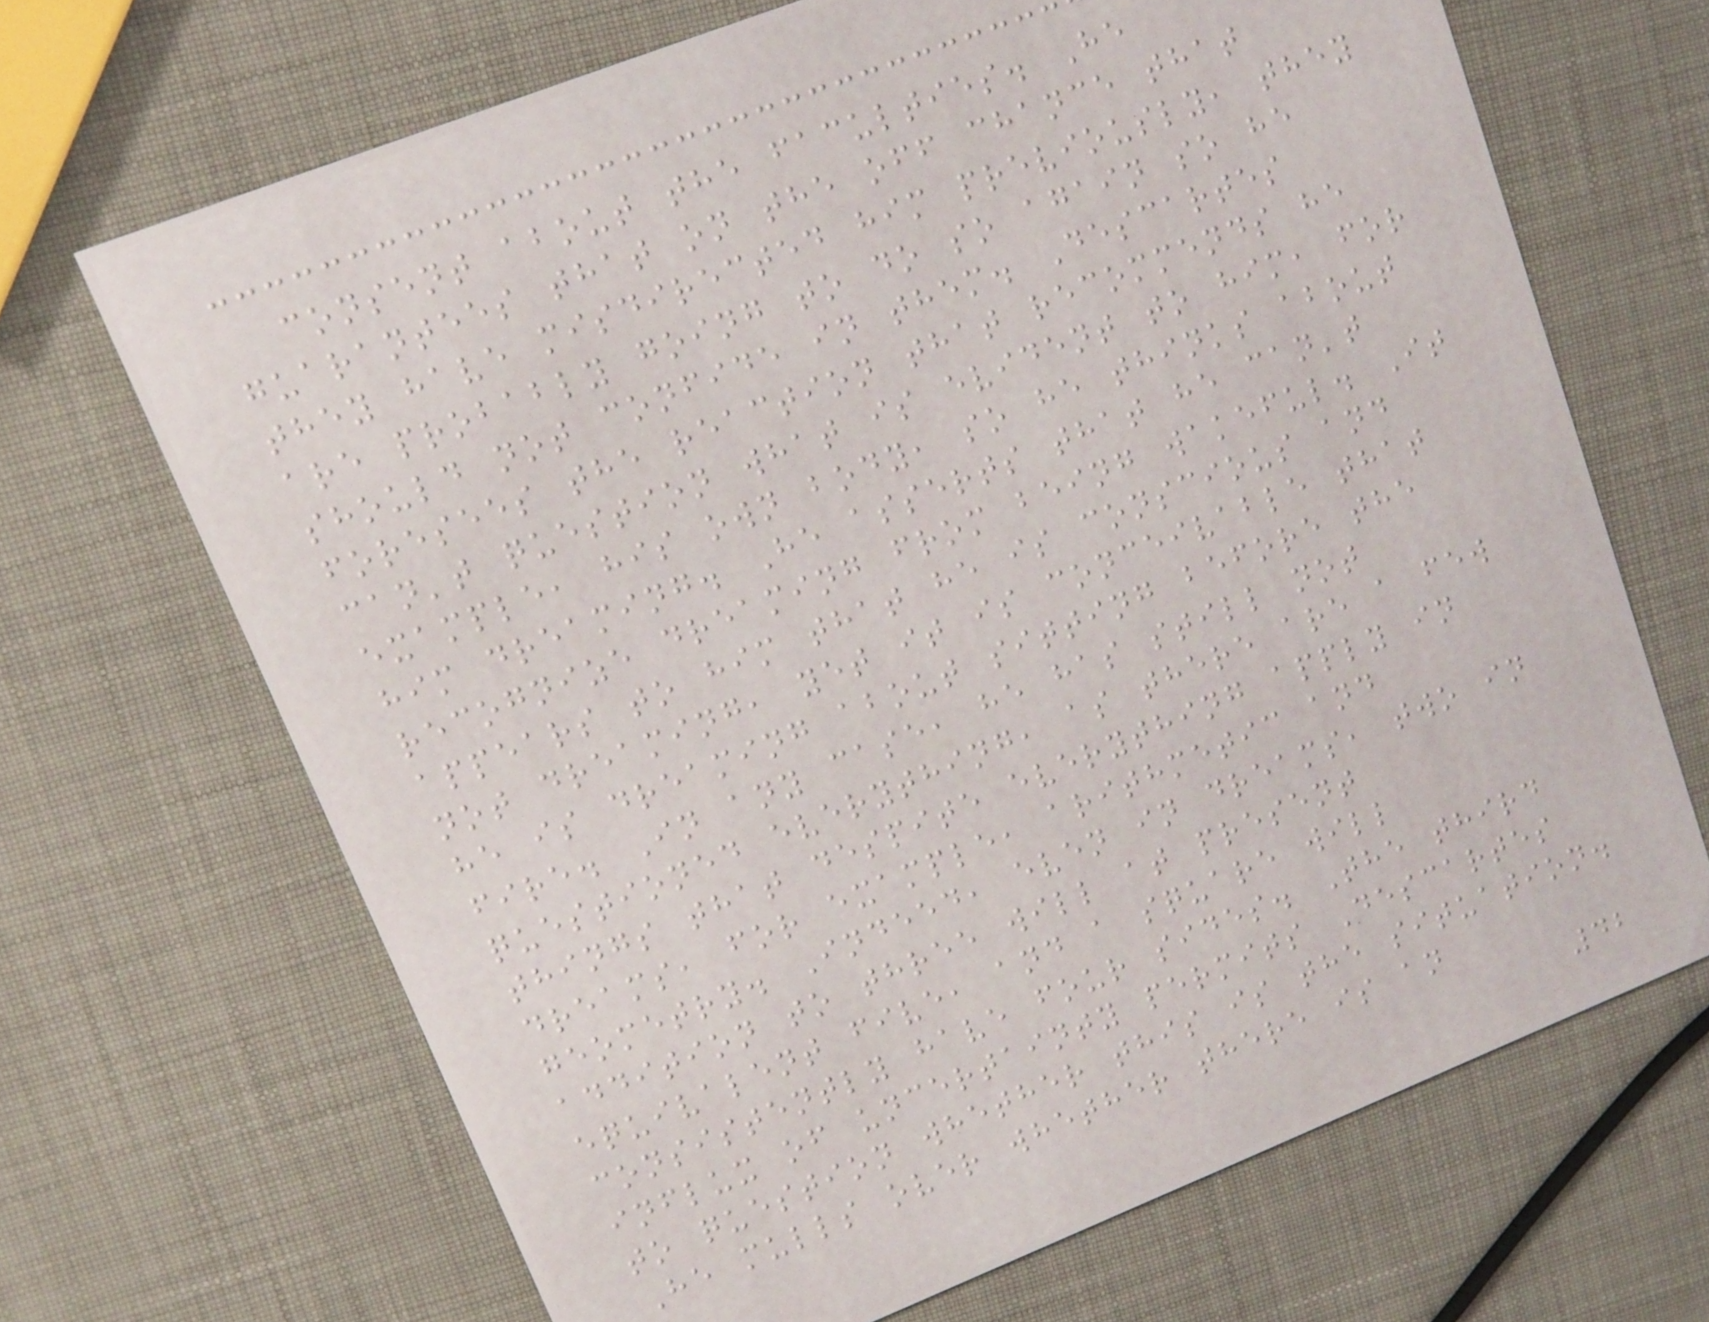consent about the faculties. He
guarantees that on the off chance that
they have misdirected him previously, they
are probably going to do so again so he
should not confide in them. Descartes
foresees the reaction that recommends he
can't question what is evident to him, for
example, his own body, so he thinks about
him dreaming. He asserts that he can't
recognize dreaming from being wakeful. It
appears to him that he is conscious and
not dreaming, yet it is conceivable that
he is dreaming about sitting before the
fire. In any case, he has still not
questioned everything, as there are a few
things that despite everything apply in
dreams, for example, arithmetic and
geometry. Indeed, even in dreams, two in
addition to three will at present
equivalent five, and a square will
consistently have four sides. The third
influx of uncertainty permits Descartes
to question whether this is the situation.
He mulls over whether there is an
42
